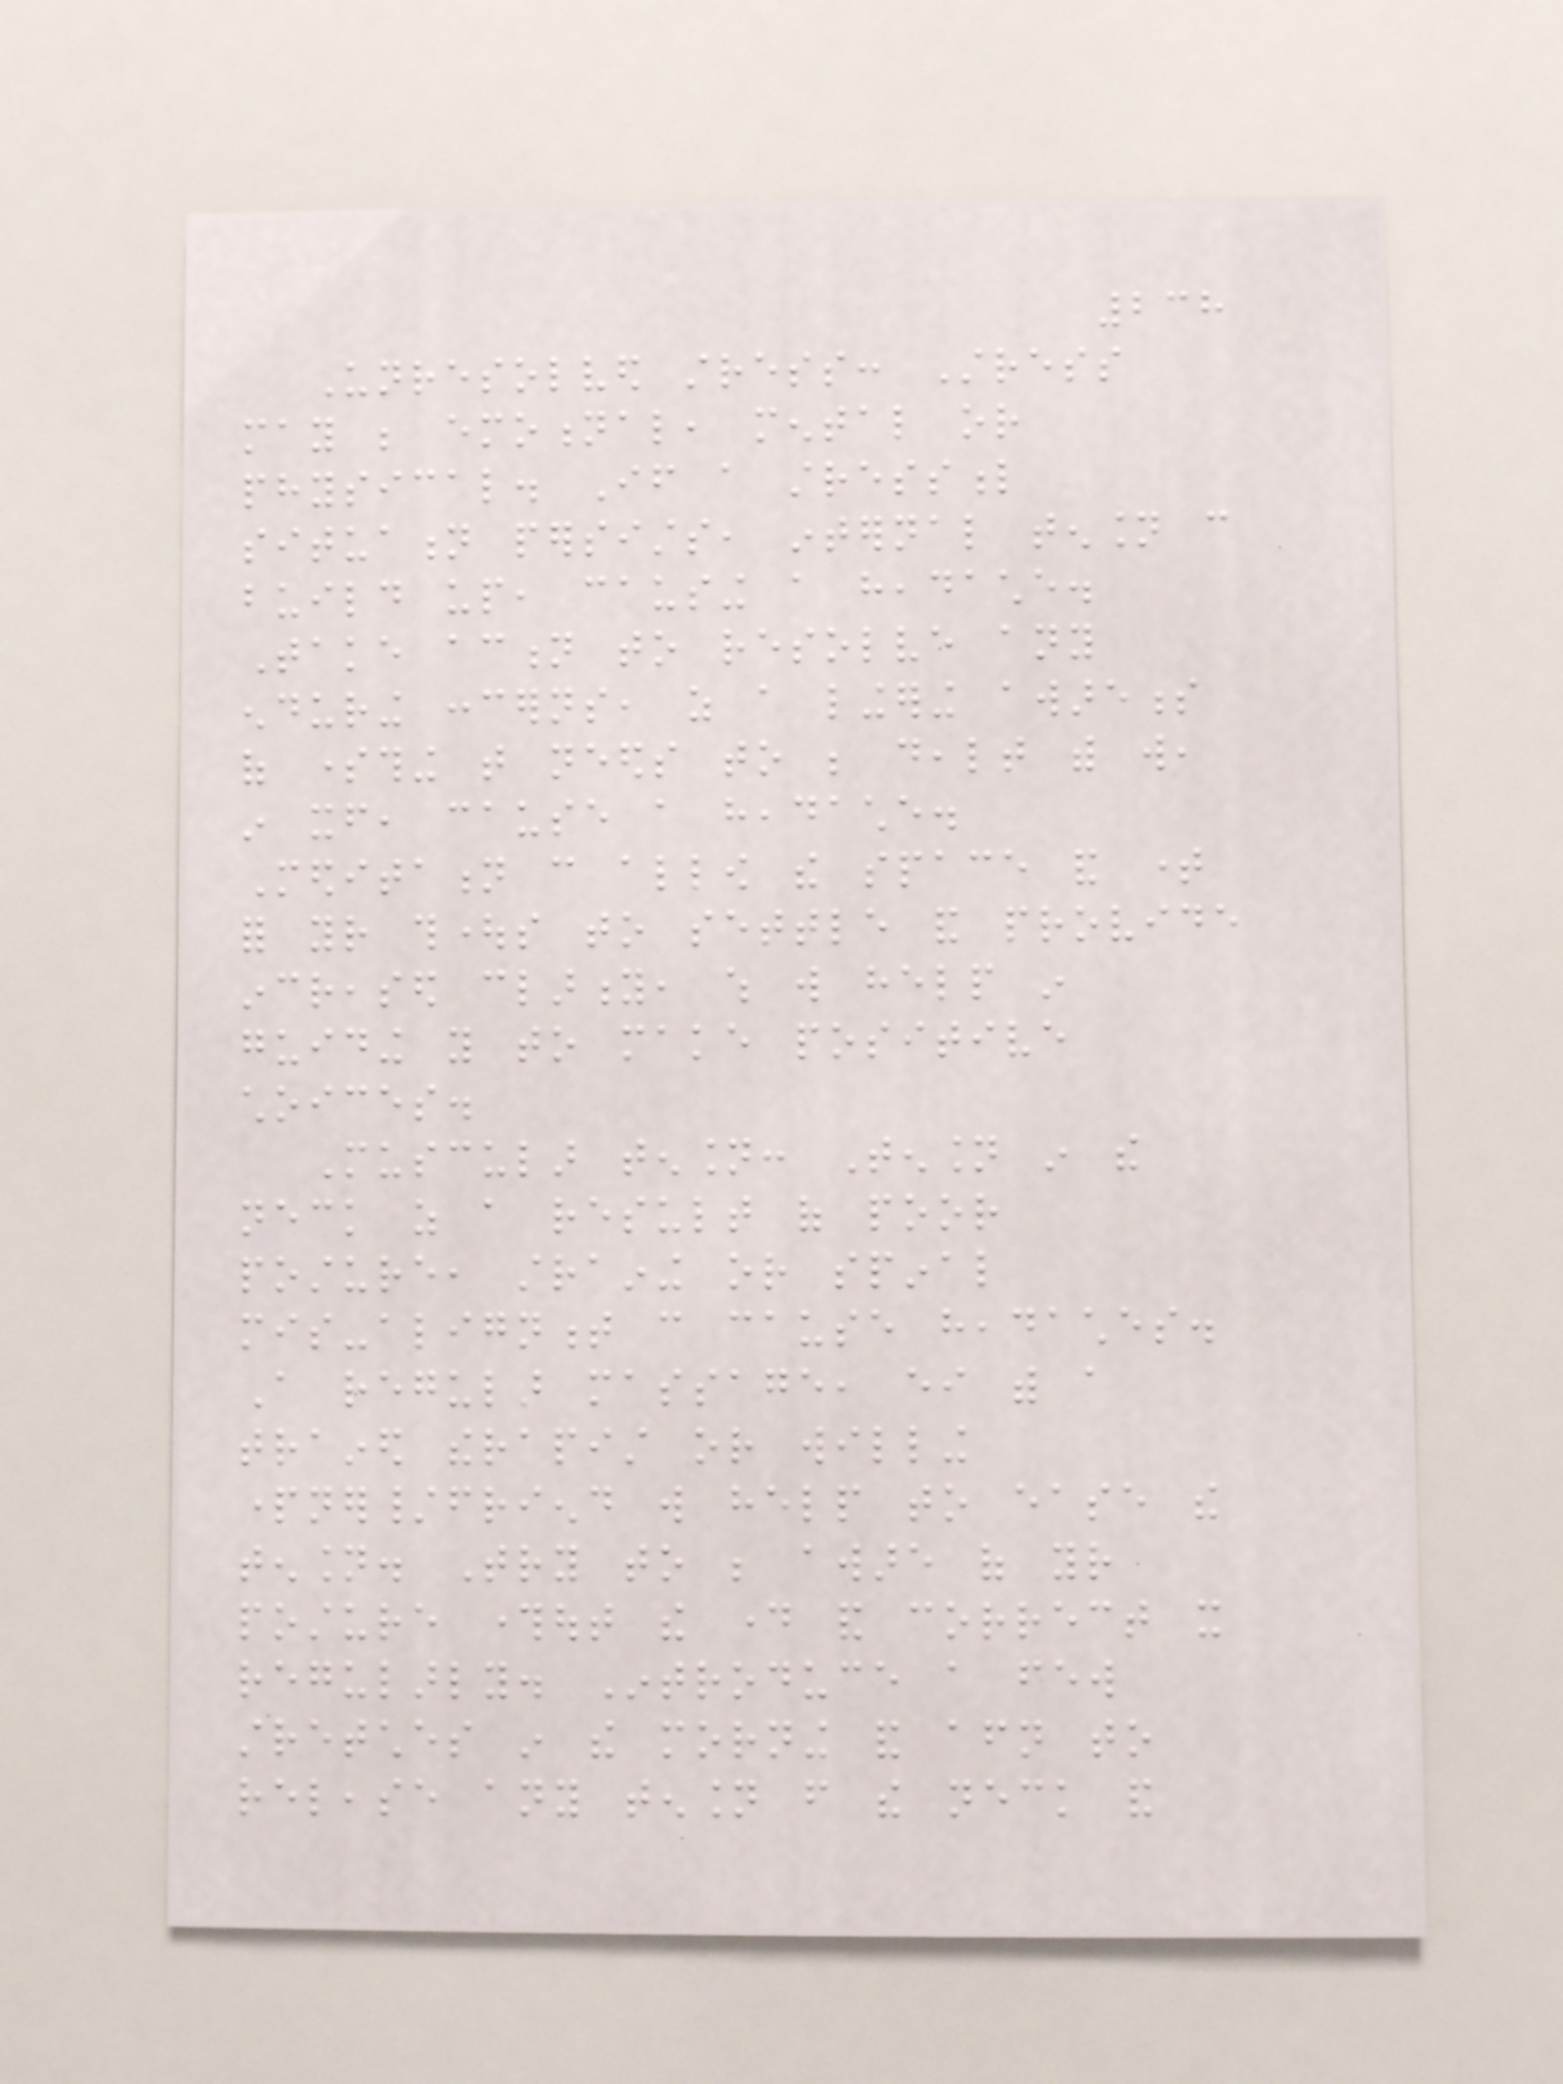238
Unresolved stress: Stress
may be emotional, mental or
physical. If a stressful
situation persists, internal tension can
build up, causing a headache.
Take action to resolve any
enduring concerns, as a lingering awareness
of something that needs to be dealt with will,
in itself, cause a headache.
Meditation can allow the space and time
for your thoughts to settle and provide
increased clarity, which will help in
guiding you to make positive
choices.
Muscular tension: Tension in the
neck as a result of poor
posture, straining or spinal
mis-alignment can cause headaches.
A regular massage, either with a
trained therapist or willing
partner/friend will help to ease the
tension. Try to be aware of your
posture throughout the day and correct it
regularly. Introduce a few
stretches in the morning and afternoon to
release any tension from the neck and
